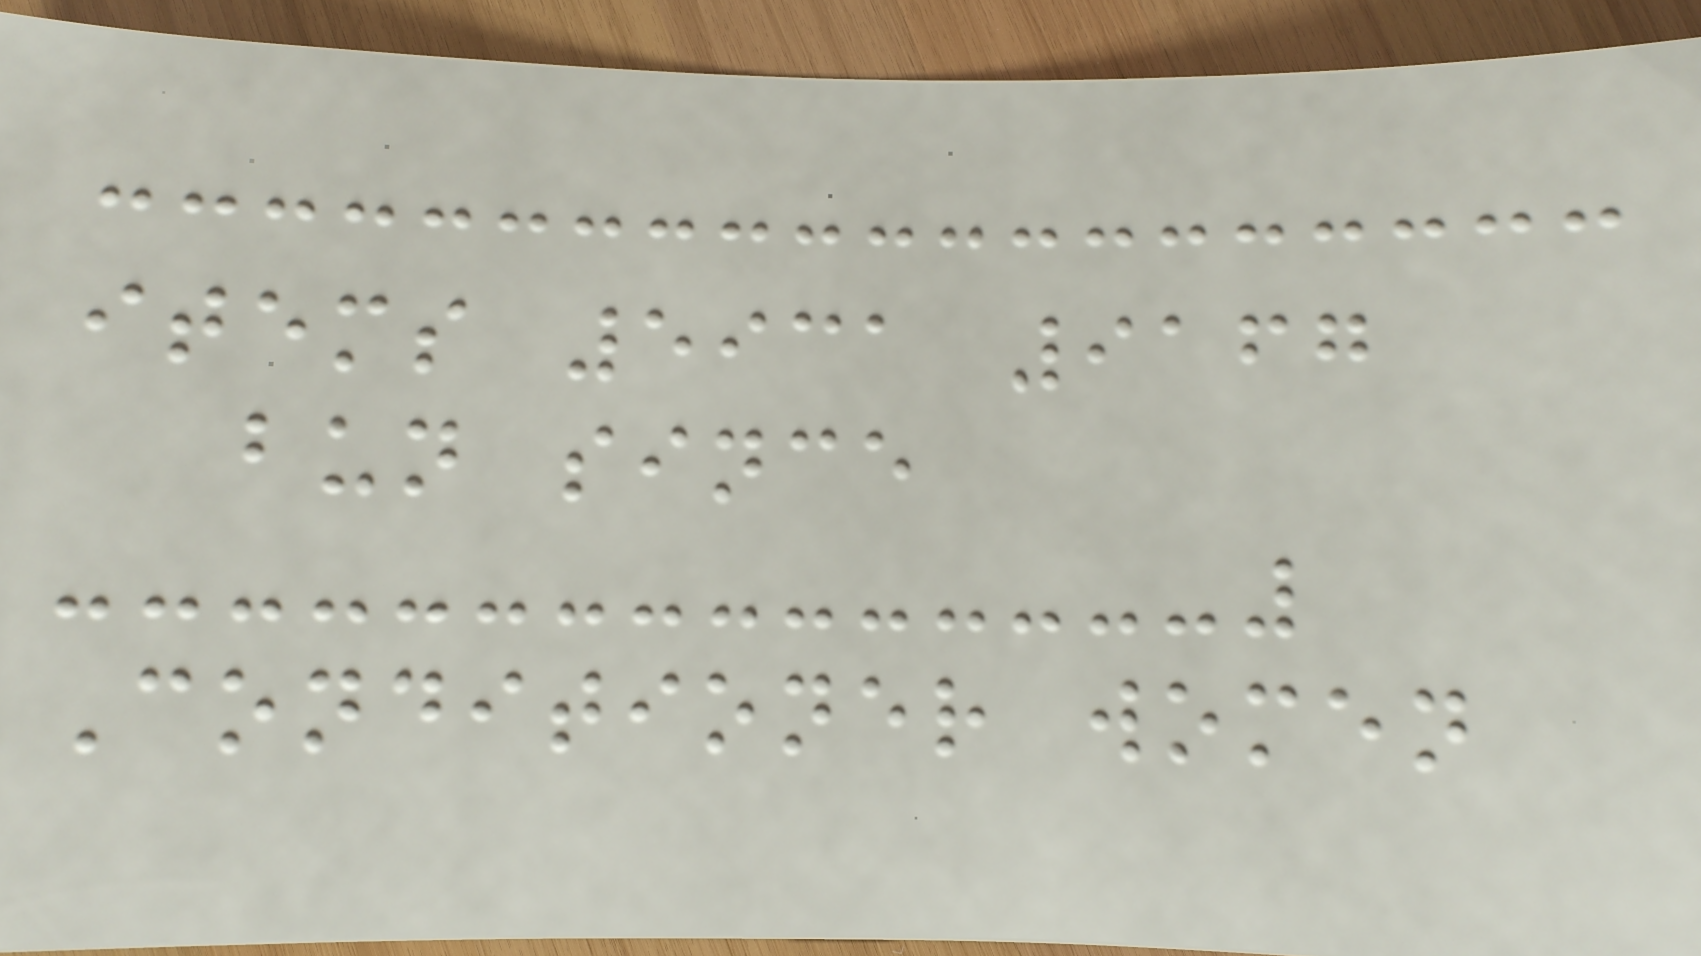items 5931 9167
bun since
Conditioner women
